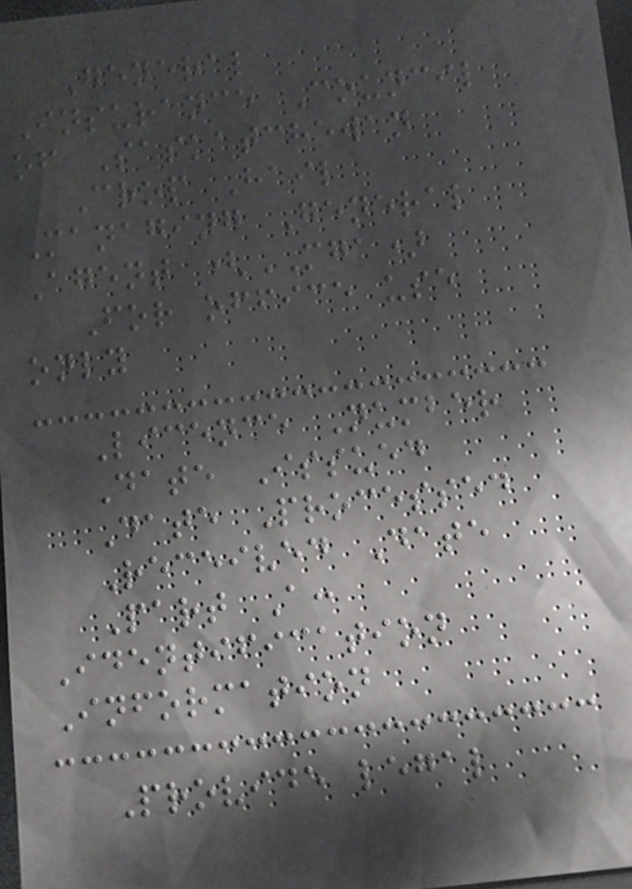General
Insurance Council
of Saskatchewan
Crop Hail
Managing General
Agent (MGA)
For office use
only
Licence Number
Date Issued
Date Processed
Received Date
Part A:
Identification
Information
Provide legal
